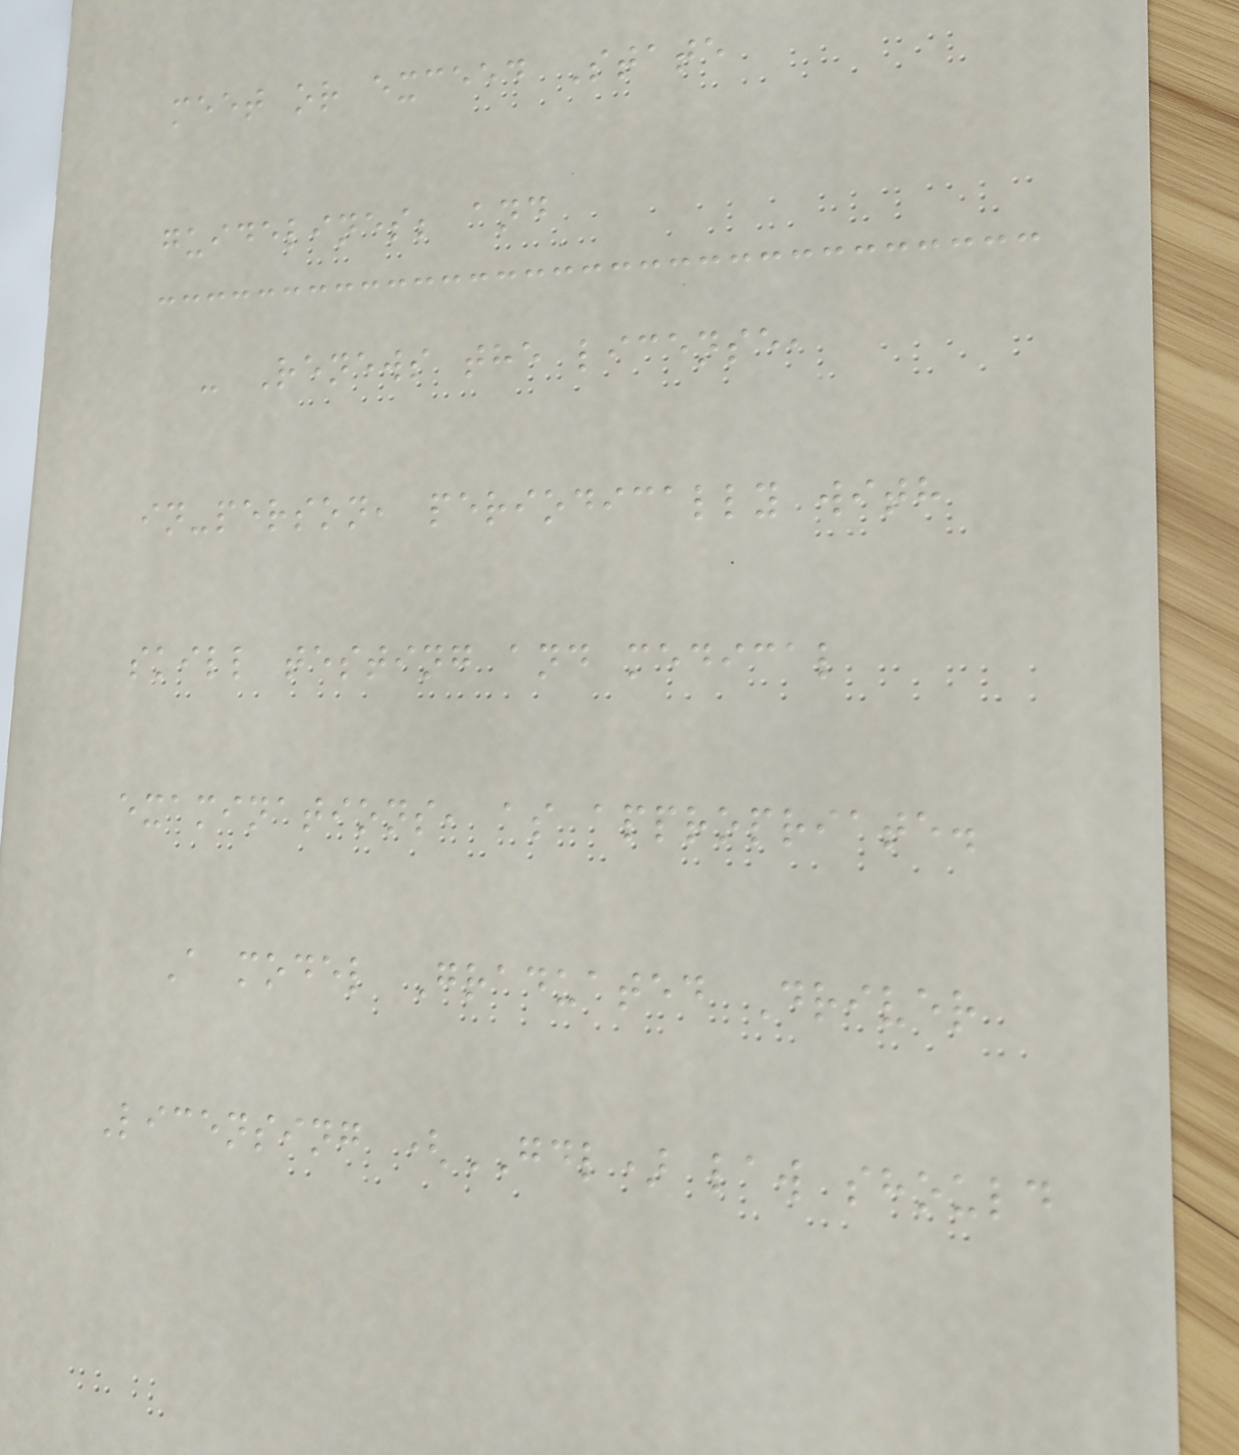meet or exceed State
guidelines; and
- Renews the license,
in-person, periodically with
skill testing and medical
examinations, as appropriate.
A model Graduated Driver
Licensing (GDL) law should
